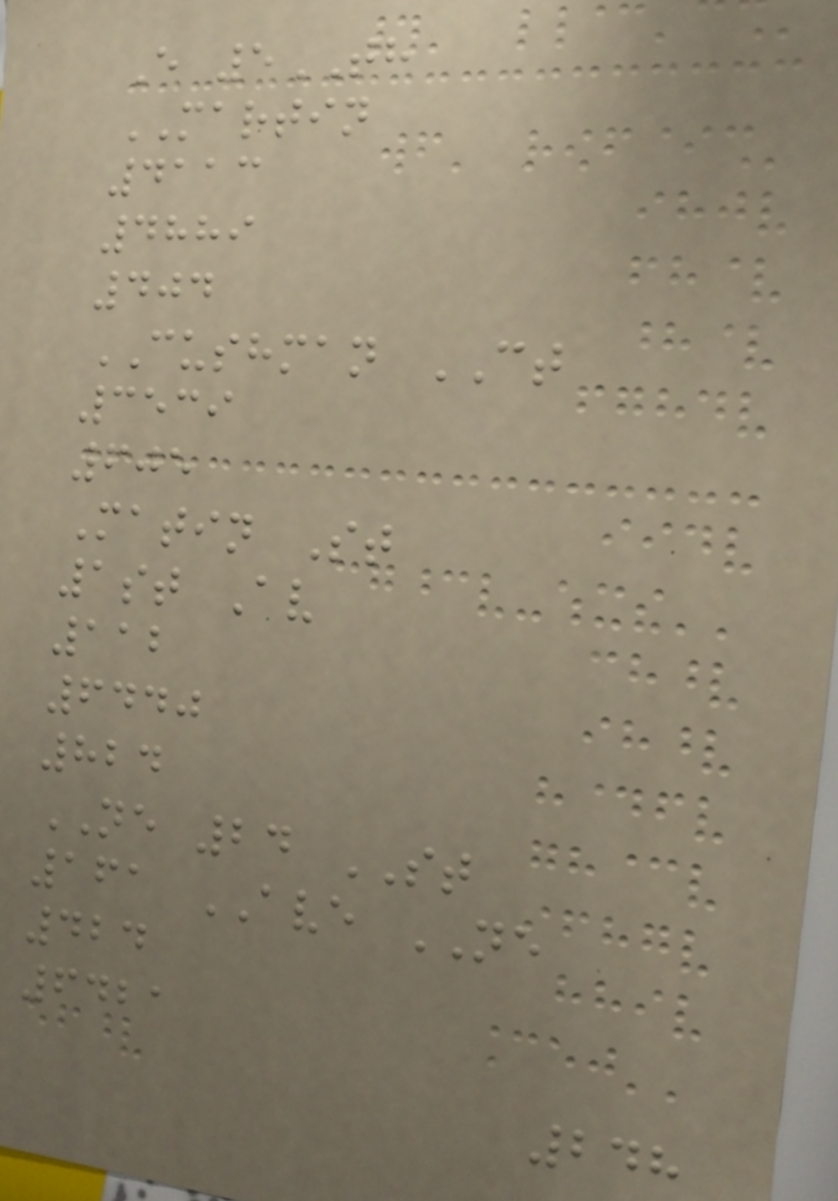E 5TH
MARTIN
4113
4889
404
CUSHMAN CT
3539
605
Matin St
1st Av
112
6440
824
NE 24 ST
161 AVE NE
424
6421
248
